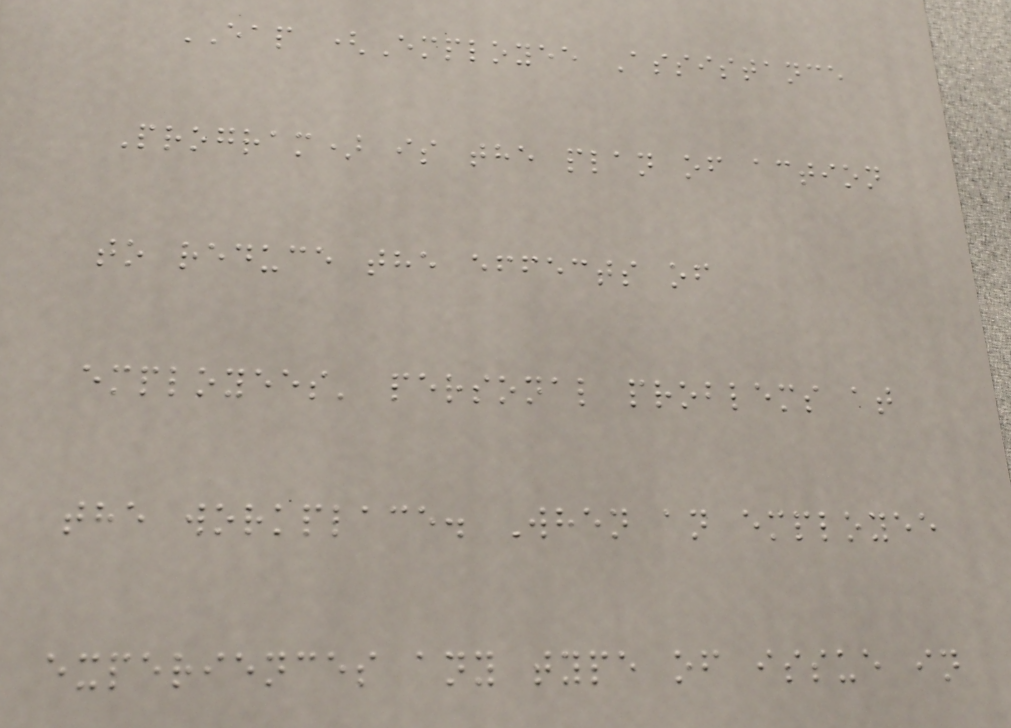EAP (Employee Assistance
Program) is the plan of action
to reduce the effects of
employees' personal problems at
the workplace. When an employee
experiences any type of issue in
